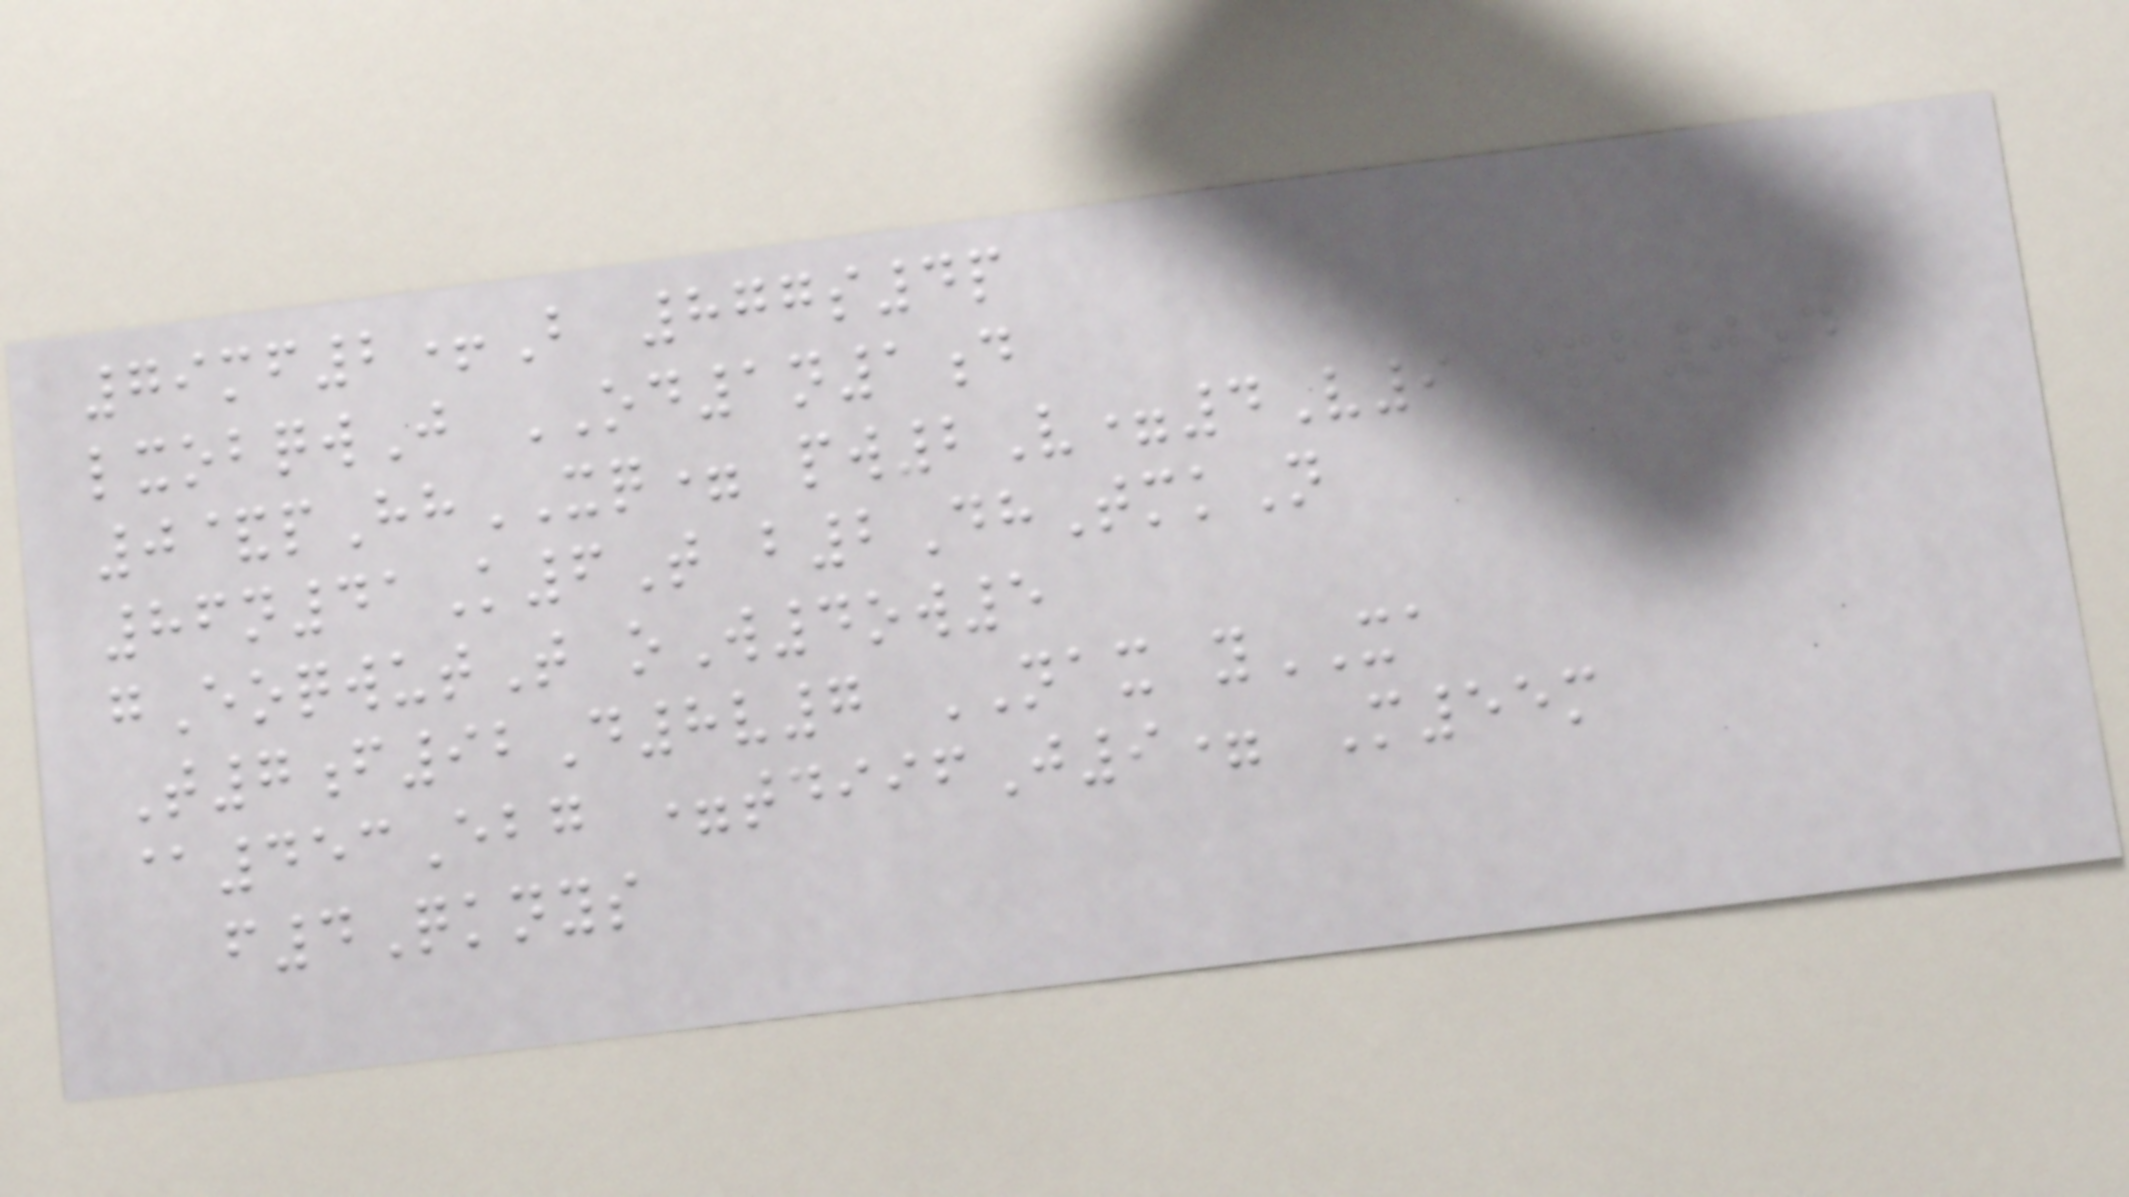79mf2+B 877s4p
lxobqwJ OD1n1d
0&pHhXQ= pw2V=4V9 &b0d
86n41K6T b2DhTmkN
gEoqwutT oW4ow5
T7f92D8v7 NAX yXA
@453Ebg =tdiifJ9= M55m
f4Qknys
